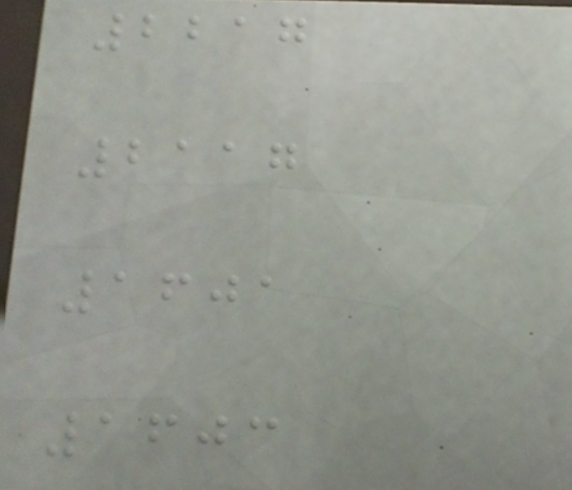2217
2117
1601
1603
